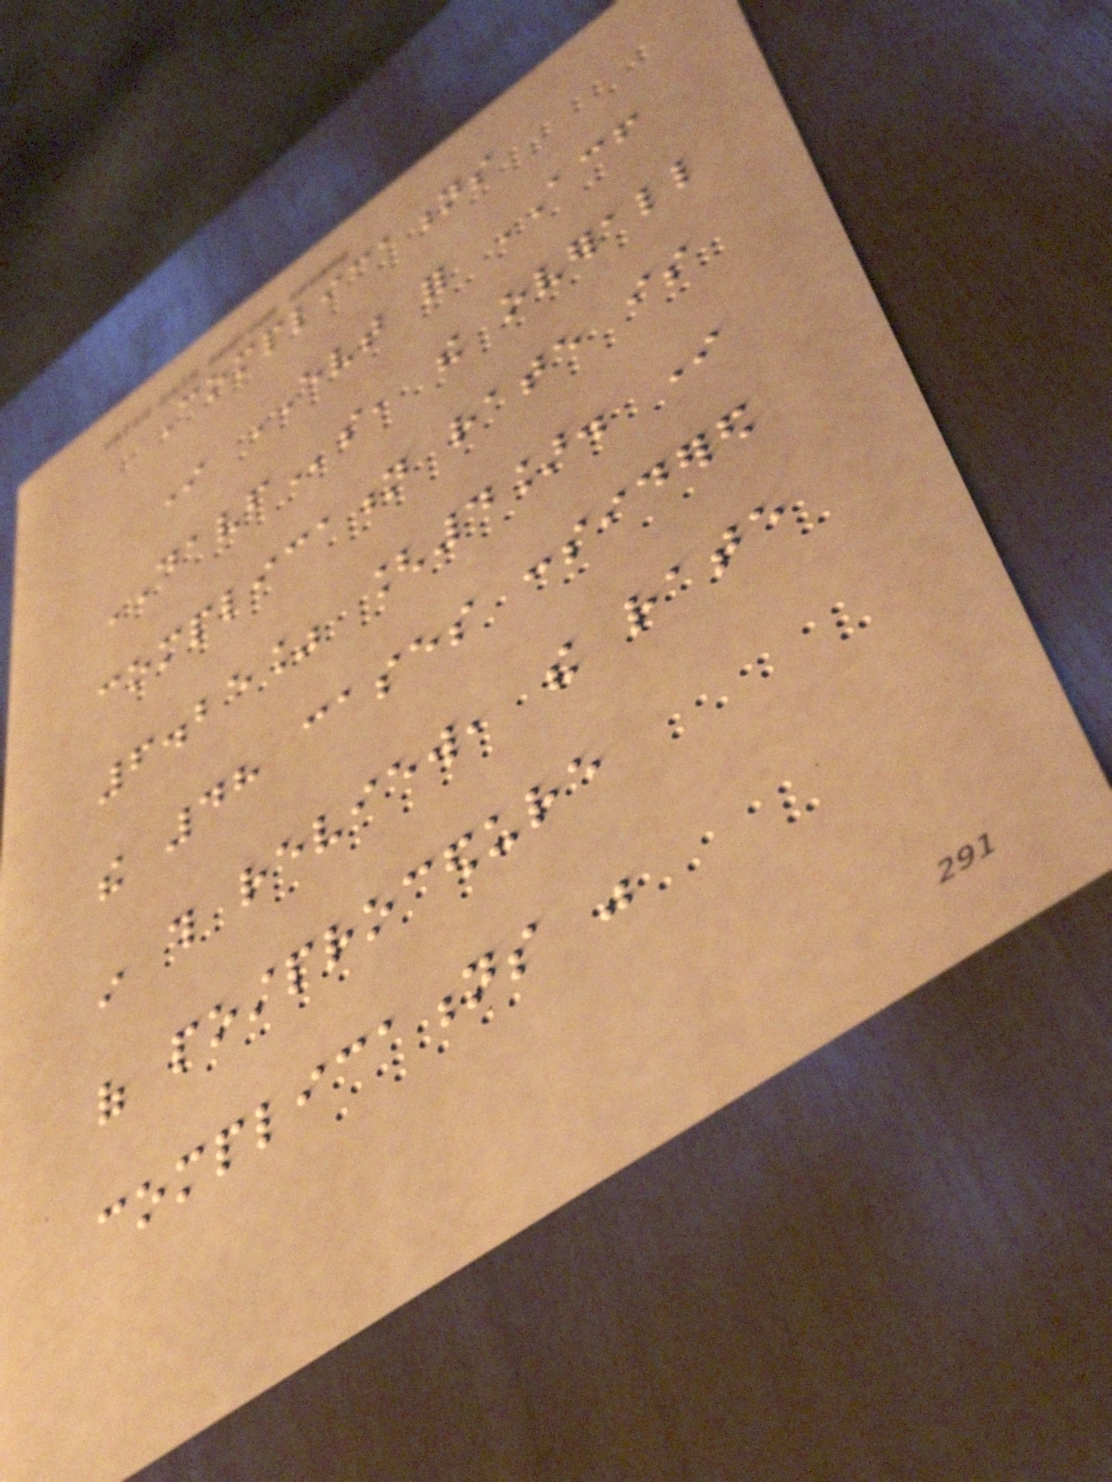Complications
In EVT for ACF
DAVFs, the overall
complication rate is
6.25% [4]. In
the 48 cases considered
in this review, the rate
of postprocedure
complications was
